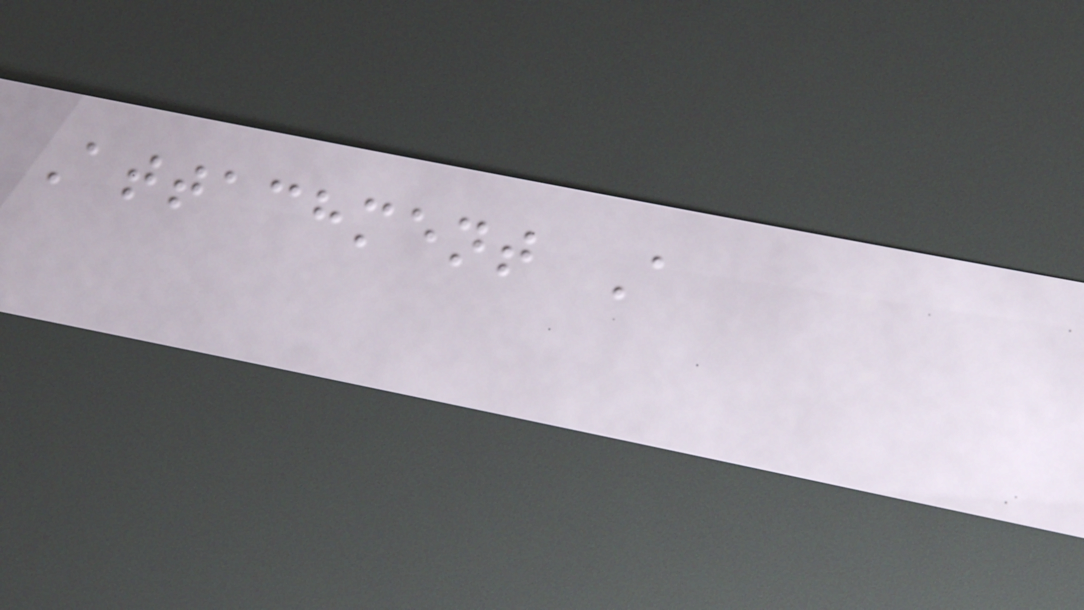Attachment A
